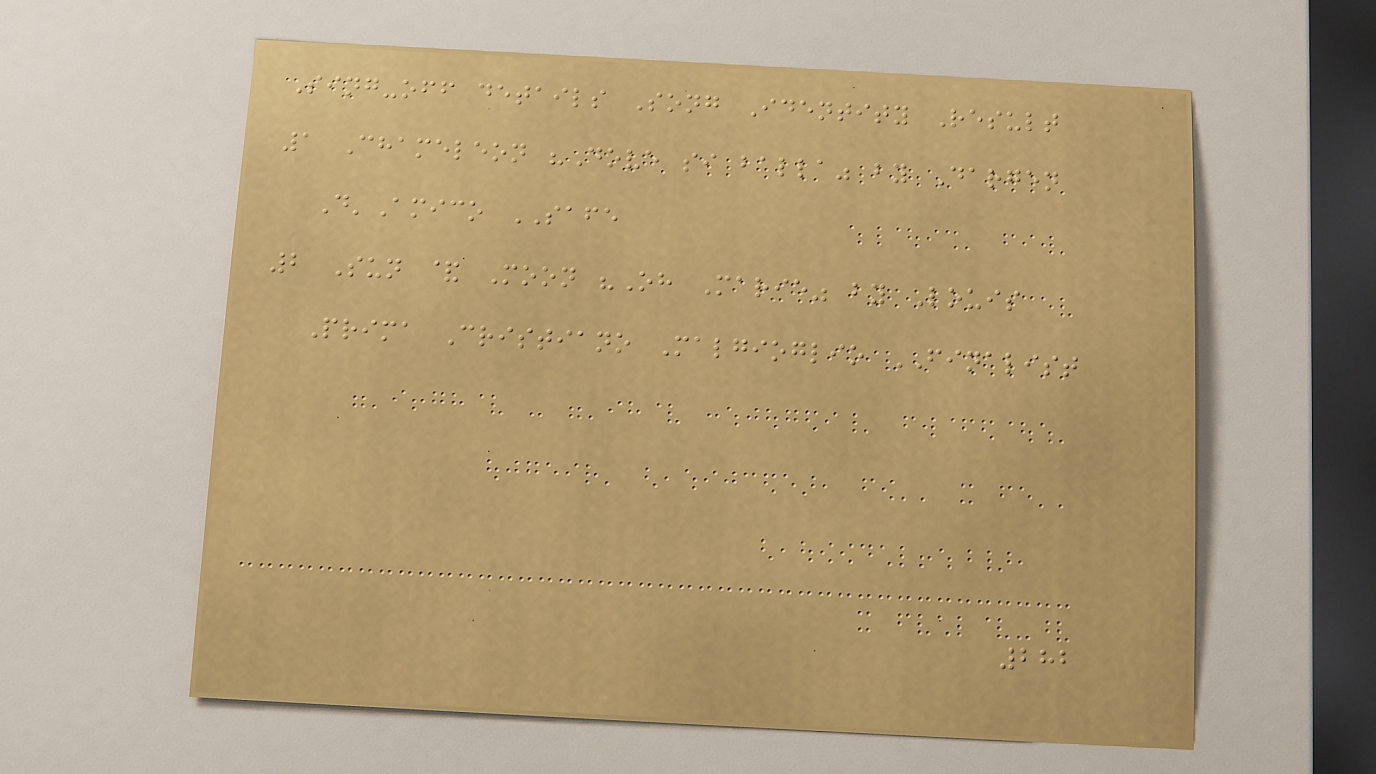Sing-off details Song Identity Result
1 Chameleon "Dove si balla" by Dargen
D'Amico SAFE
2 Sun & Moon "Oh Marie" by Louis
Prima Cristiano Malgioglio FINALIST
282
